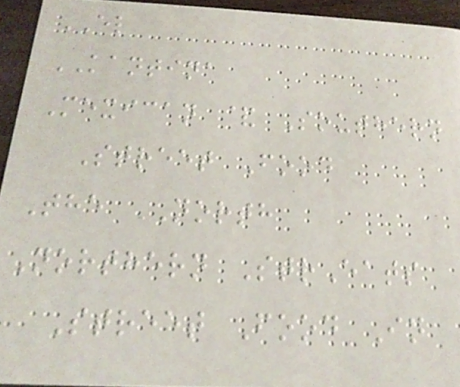EL
KANTINA
Mexican & Southern
Street Food
The NORTH
Northern StrEats
Street Food In
